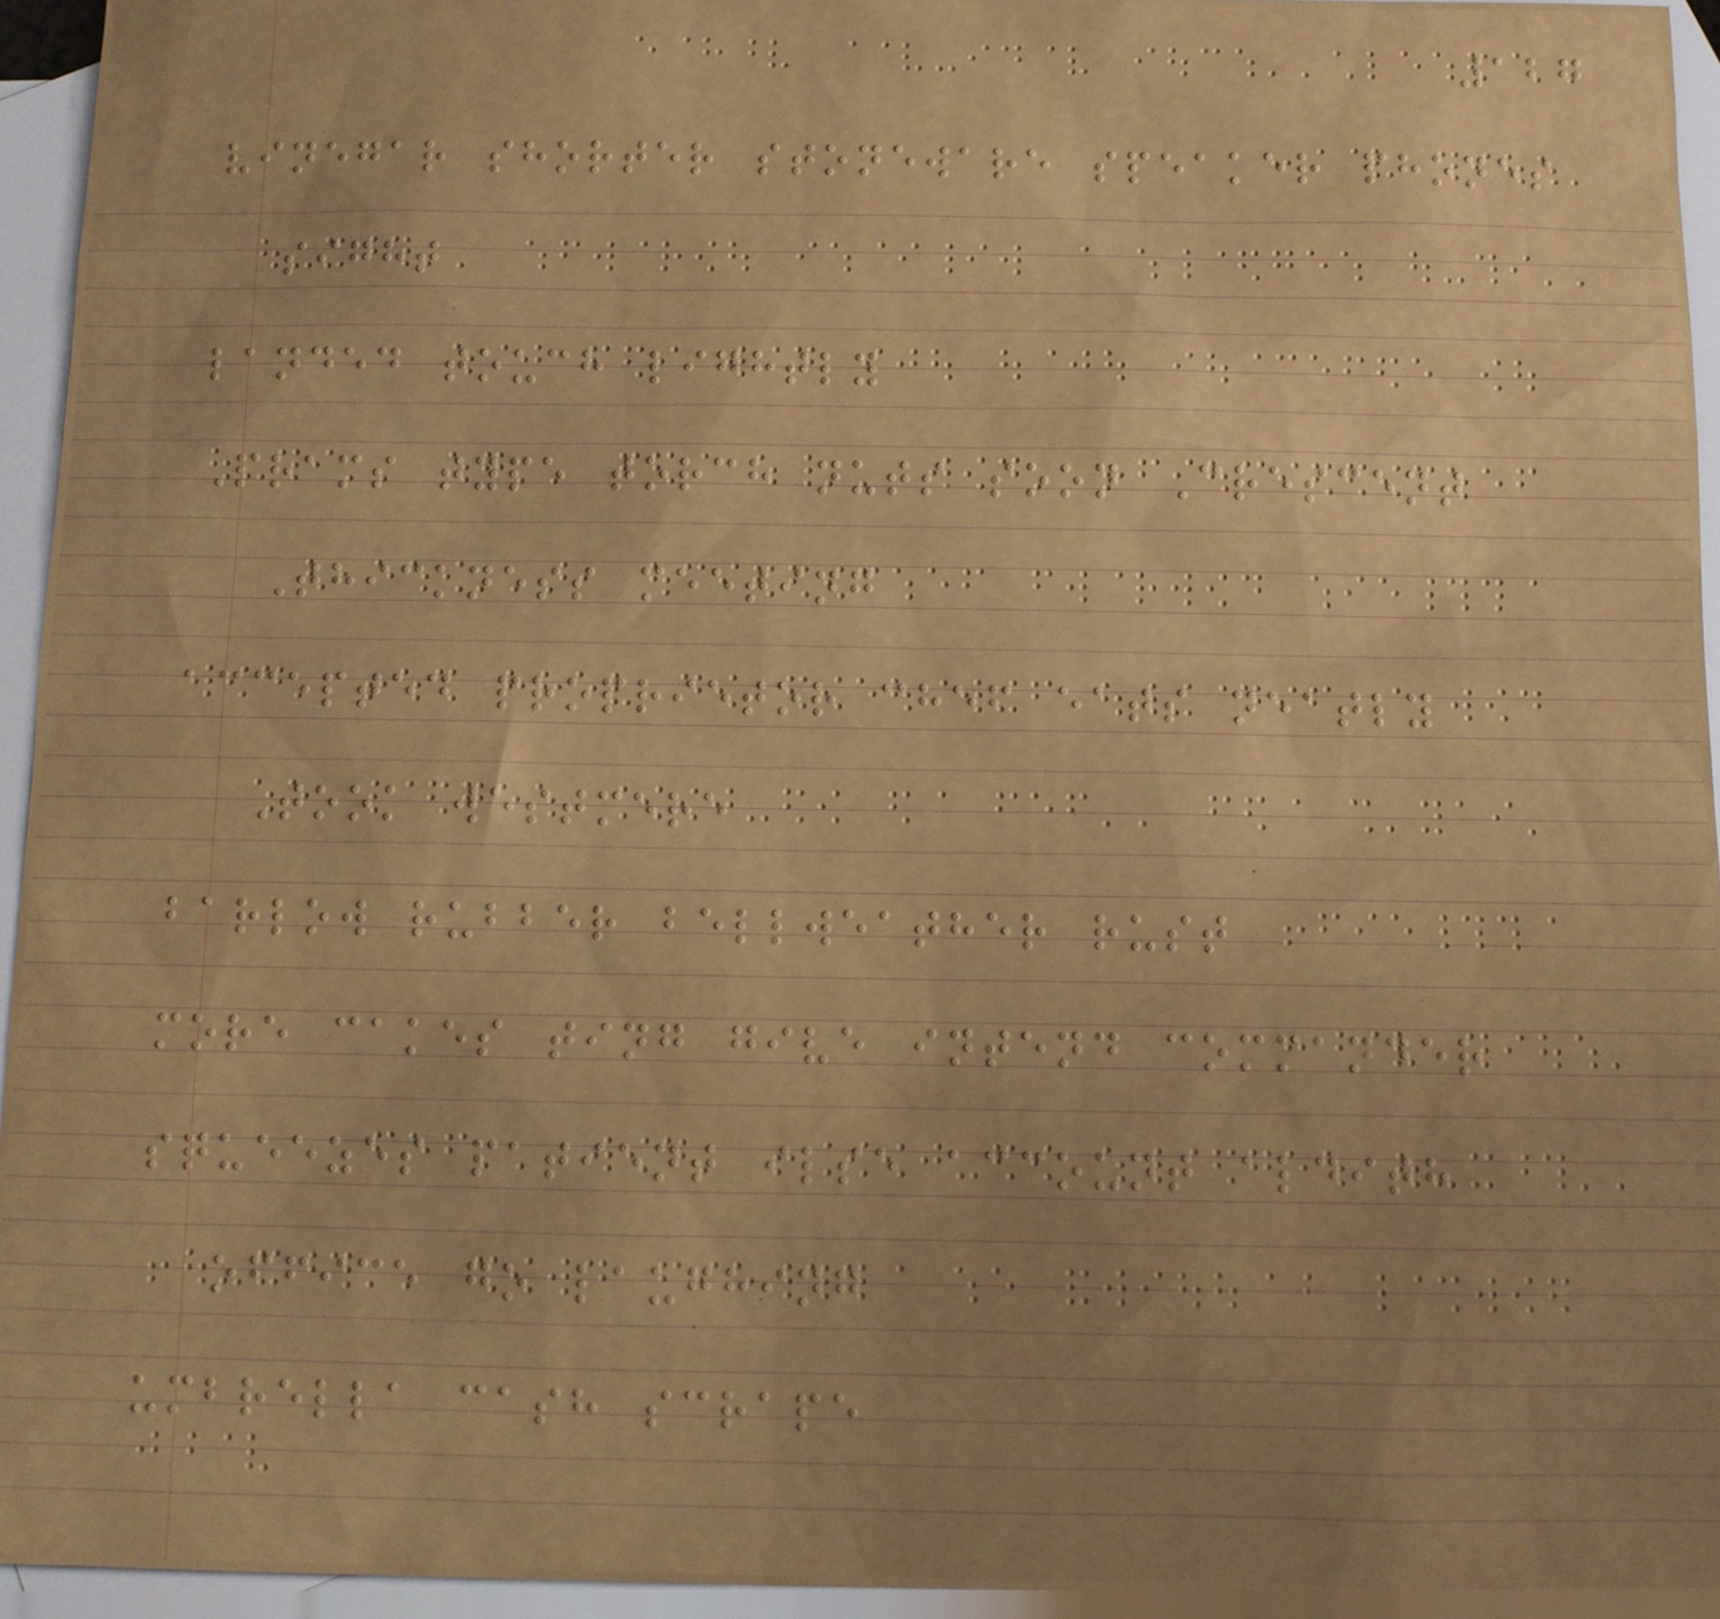127
vinegar shorter stoneware speaker phones
sight
landed touch lightly
Prams type torch nuts soon Crescent
Thickness meeting
accepted proprietor chef eats neatly
Took westmere
barlow rubber bellweather rust
more cakes ting give intend commander
squeezes patient ilse account aldith
office go laughing
umbrella cash scrape
